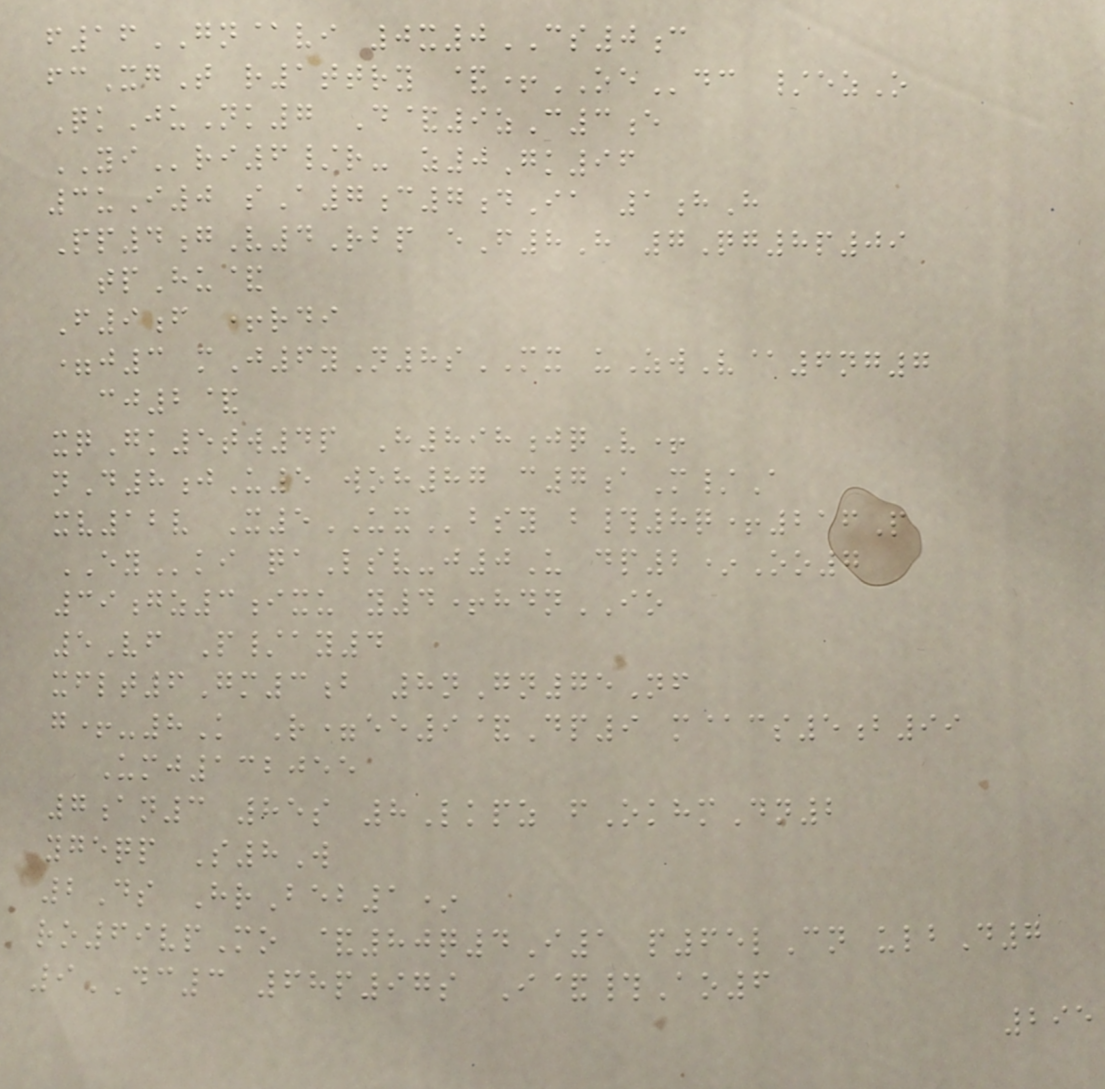f16GN@vi 0x0CS0c
fcXgT r1ttry &+OEdc /ezO
QkJuNk7 D&9zC3e
YIri6/r- z0Gk96
3uI0 sA7c7dIa 1hH
Pp4gV4Rbp eF8H 7Qg8p09
tpHu&
F9f +rdi
=j3 mJ6yN8sMX uZwV@6ng7
cj2&
xqGk5tw4p H898jqV+
nD8jU5 woh87 c7aM/A
xv12v X5UXbsy b#8q+216P
EYki qaLsv-j0U dp2*Oo7
39gz3ixu y4+hdnIO
5Vf P/ay4
xflt6Gm3b 8nGn75Nf
g+-8K R=ee9&Dp9 m@cs5b99
Umj132055
7an3 85s 8Lkpz fOkhmDn2
ygeqp S8W
2Ds HrBeb1*
ro69vpMo &80q4I1 p65lCn ulbD7
9DC3 68p97s I&#Ao6
295
